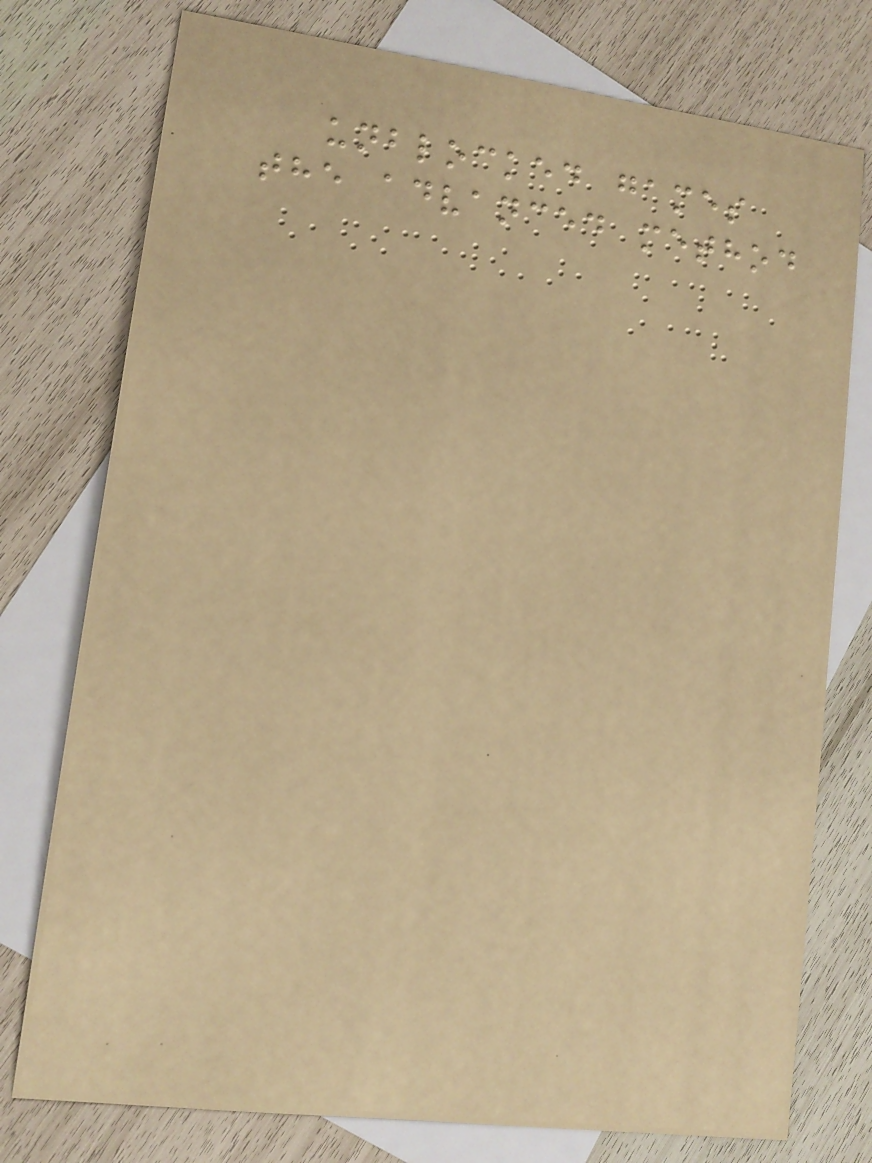unblocked games
the advanced method
